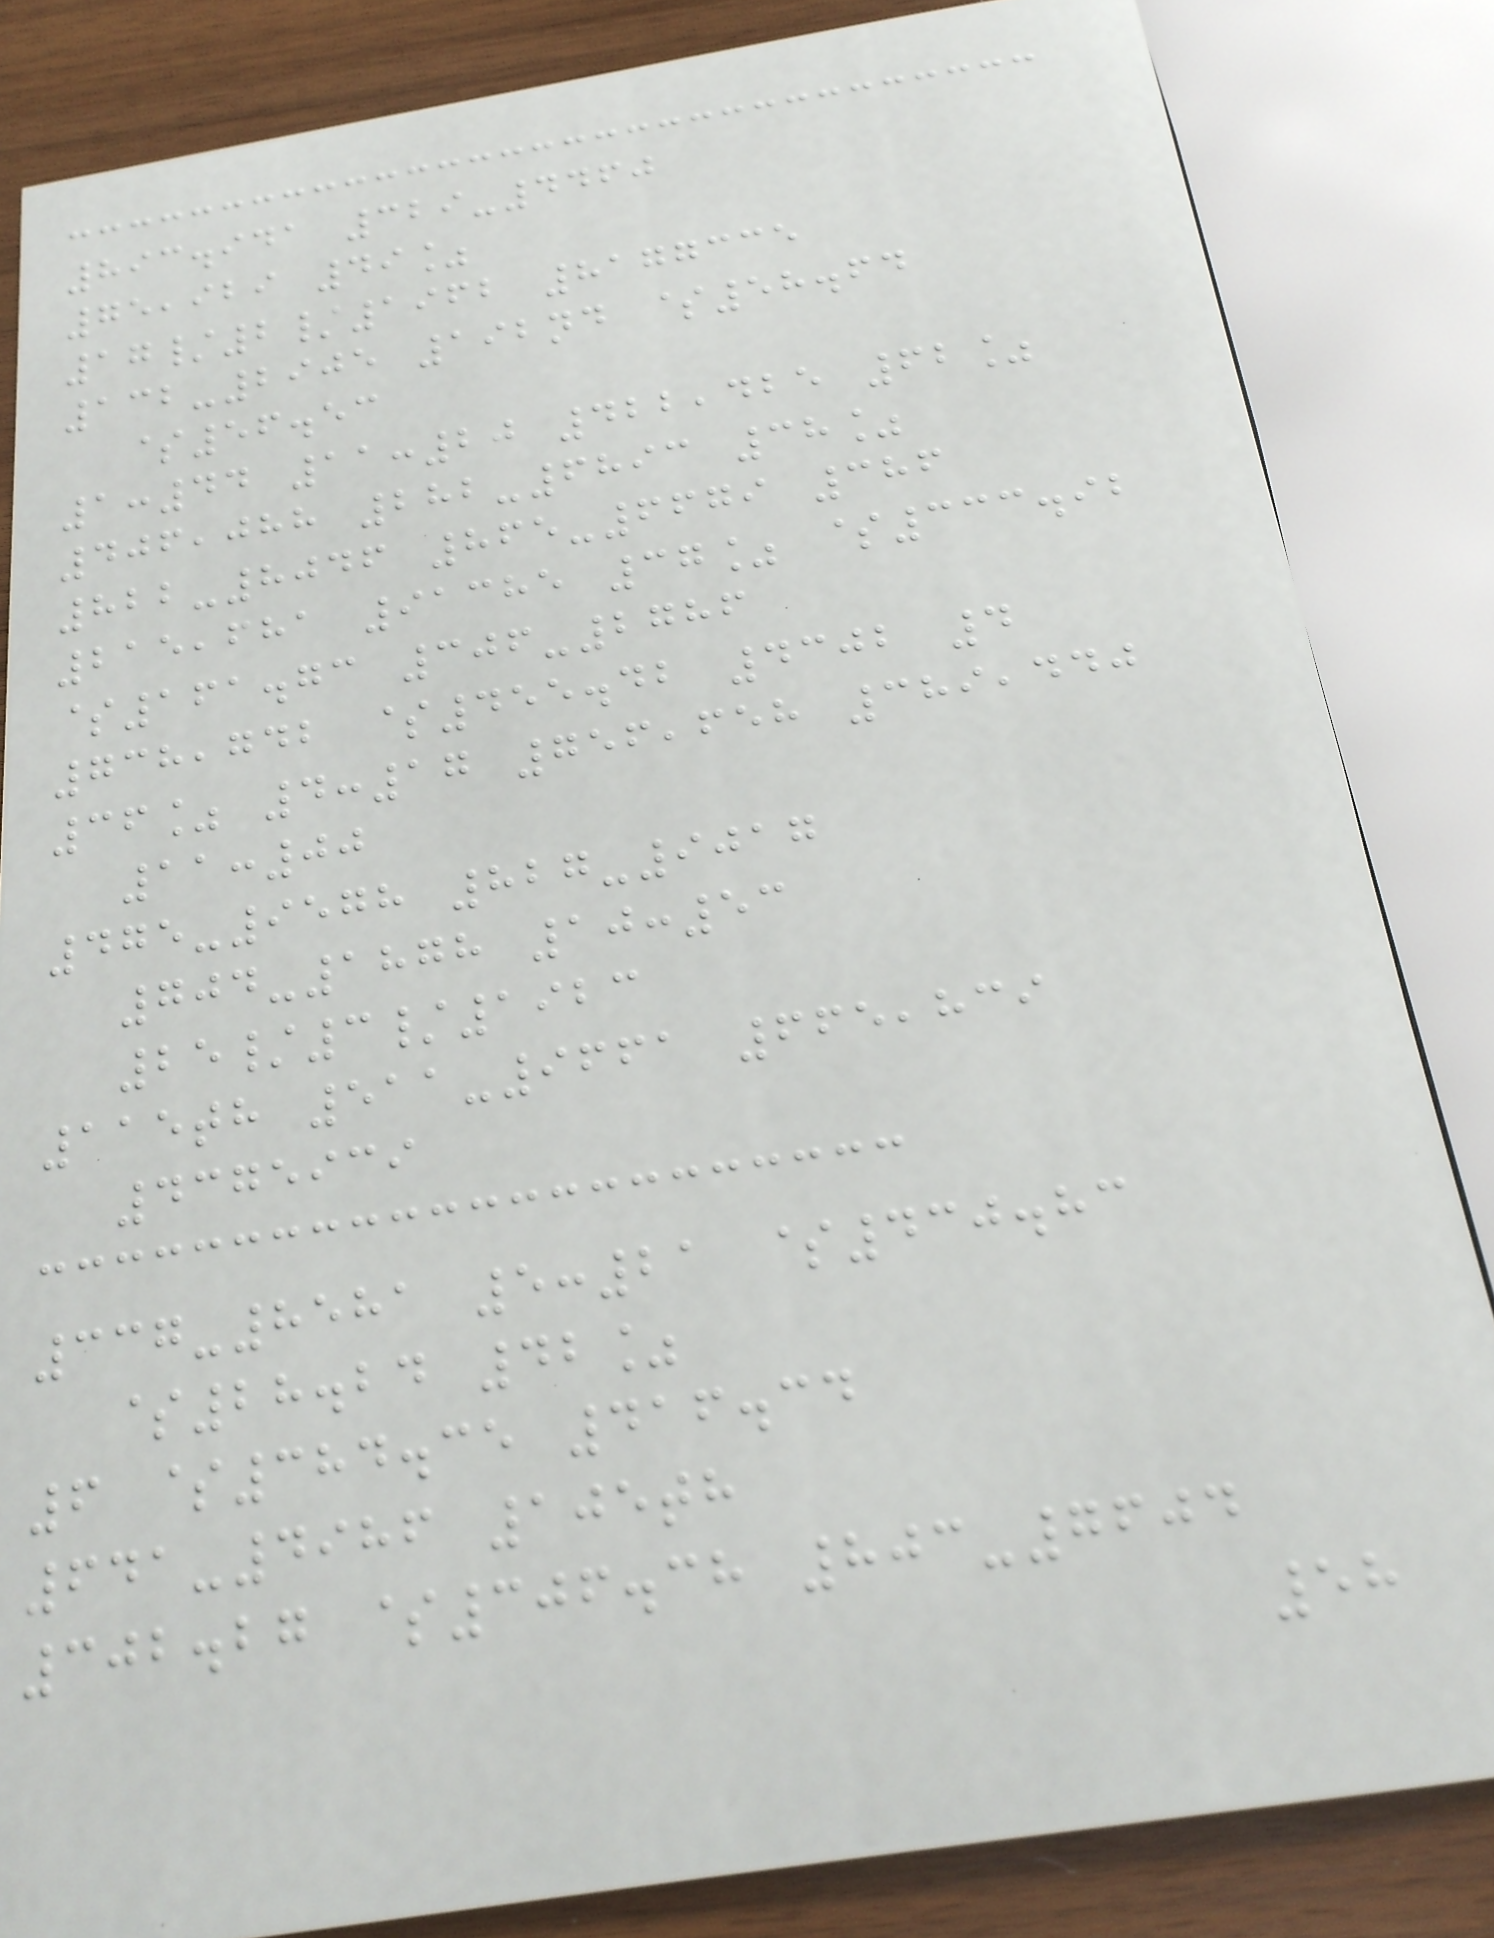893.941 329-4460
75,929 49%
17/2/1962 8177335
132-2905 192nd $58.64
$56.53
1:44 11:20 422,425 62%
406,088 282-6893 38%
822-8046 865-6679 386
215,681 91385 37% $333.92
$161.73 306-2786
738,742 $455.42 4302 4
36% 4:17 756,658 389,440
11:00
475-9578 827-9017
704-1878 10:53
25/3/1923
115th 511-9661 665,839
4375939
337-8581 5:21 $430.83
$28.24 42%
6 $384.35 416.34
641-4986 105th
302.27 $306.38 803-7604
58
